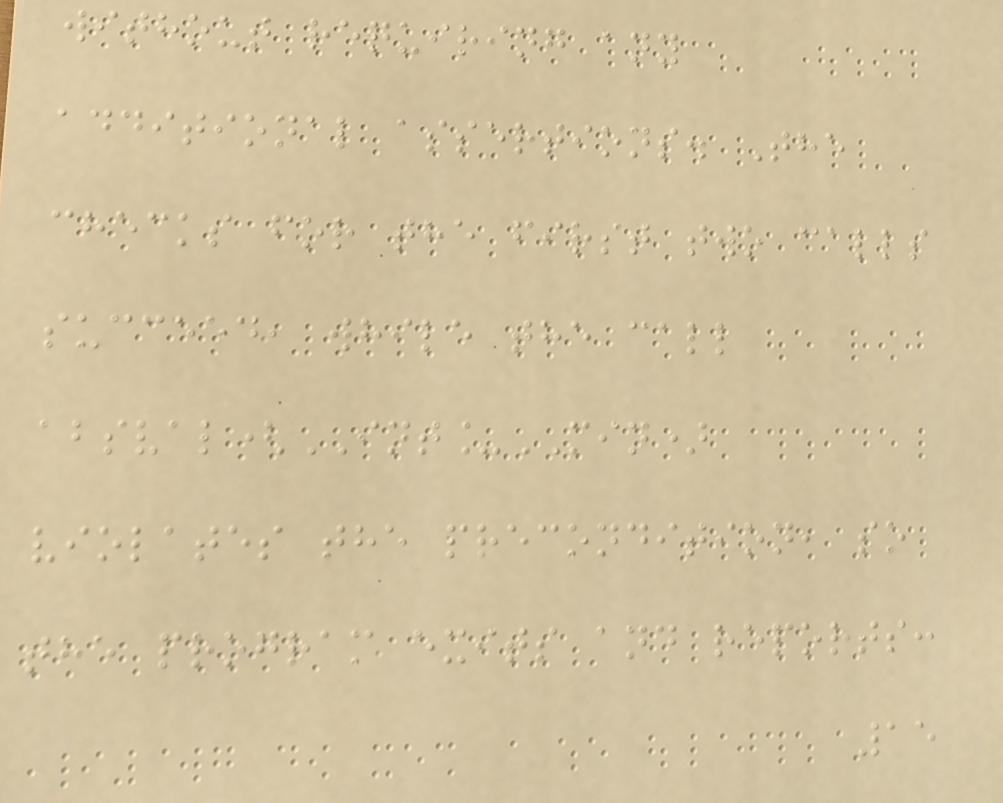without requiring any
additional assertions. The
checks for the first two calls
succeed, while the call
absval(INT_MIN)
violates the precondition, so
the program exits and reports:
15
